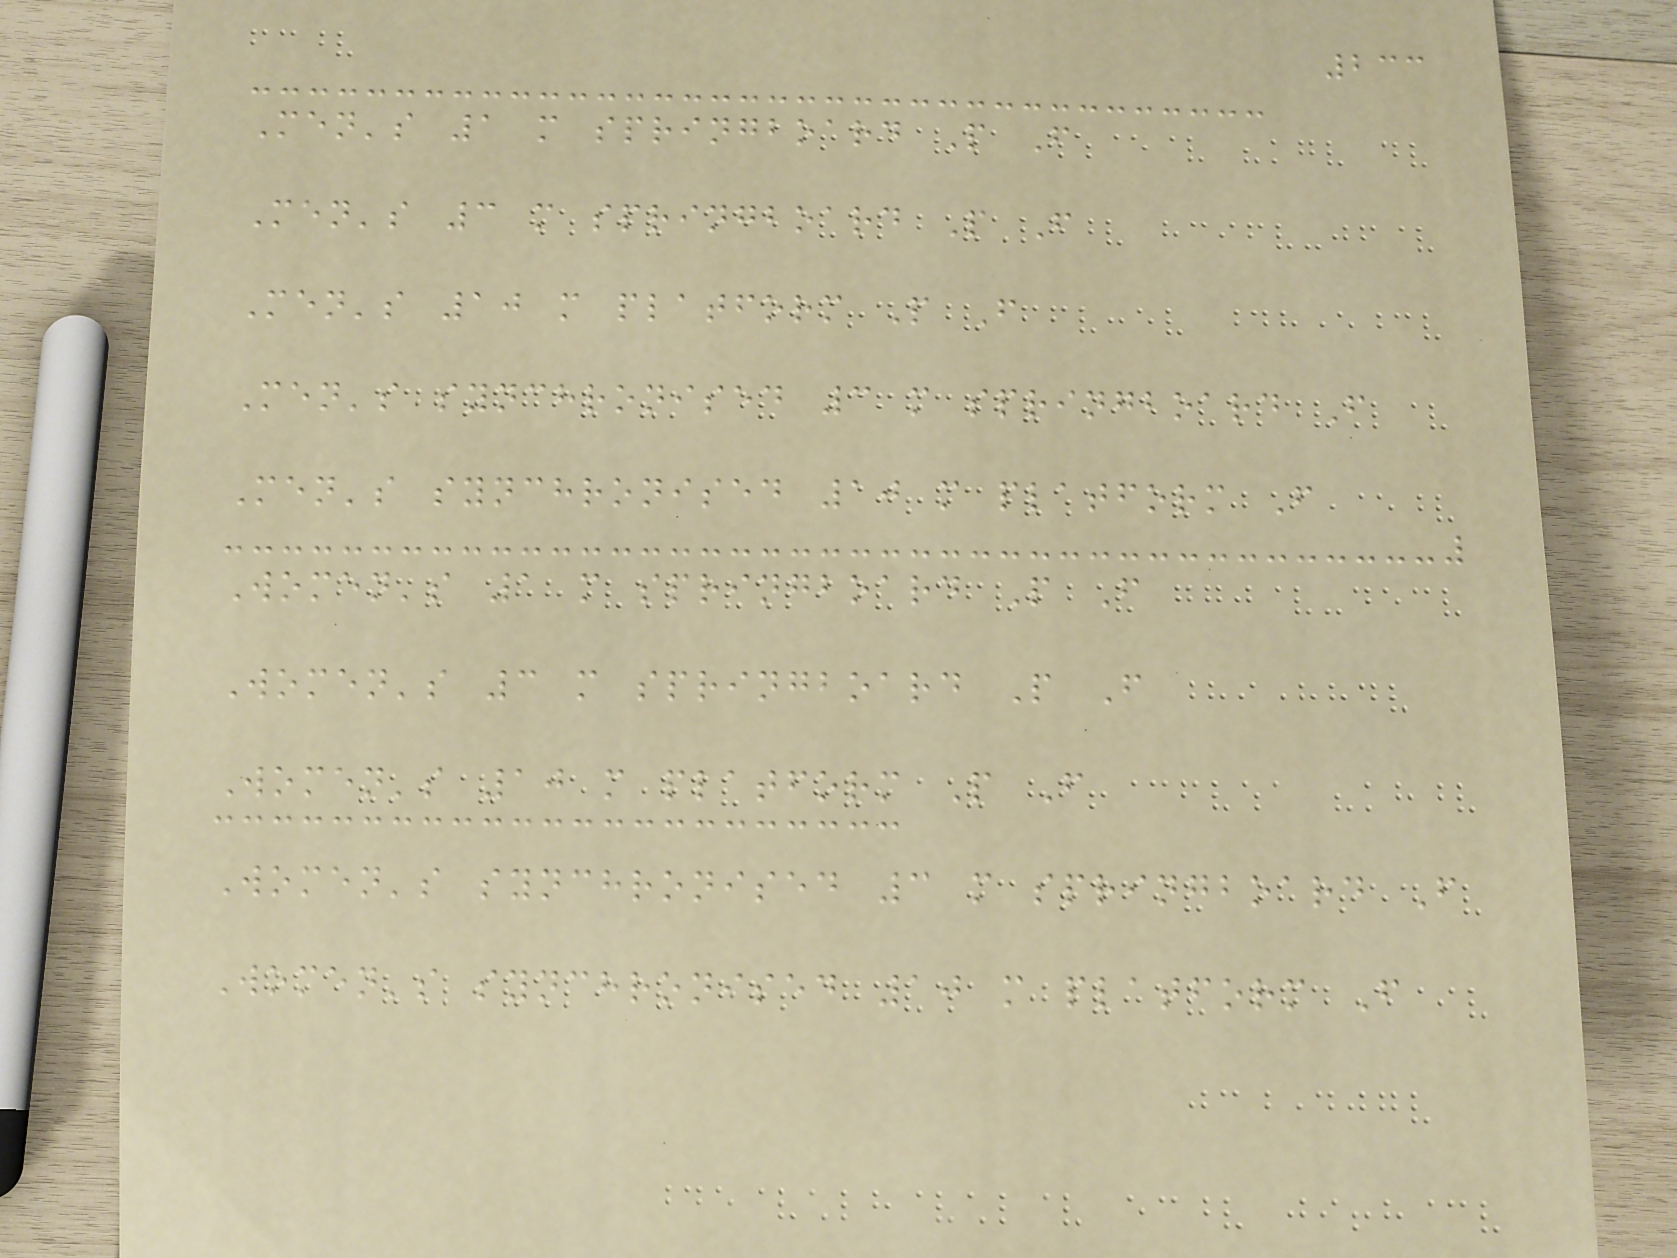233
Men's 1 m springboard P F
Men's 3 m springboard P F
Men's 10 m platform P F
Men's synchronised 3 m springboard F
Men's synchronised 10 m platform F
Women's 1 m springboard P F
Women's 3 m springboard P F
Women's 10 m platform P F
Women's synchronised 3 m springboard F
Women's synchronised 10 m platform F
